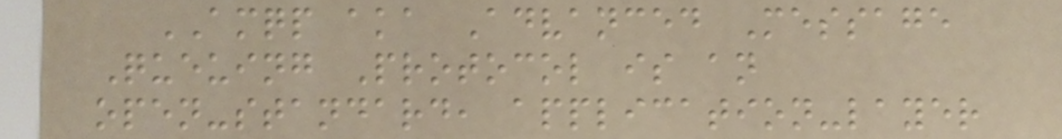AMQP aka Advanced Message
Queuing Protocol is an
open-standard, application-layer
